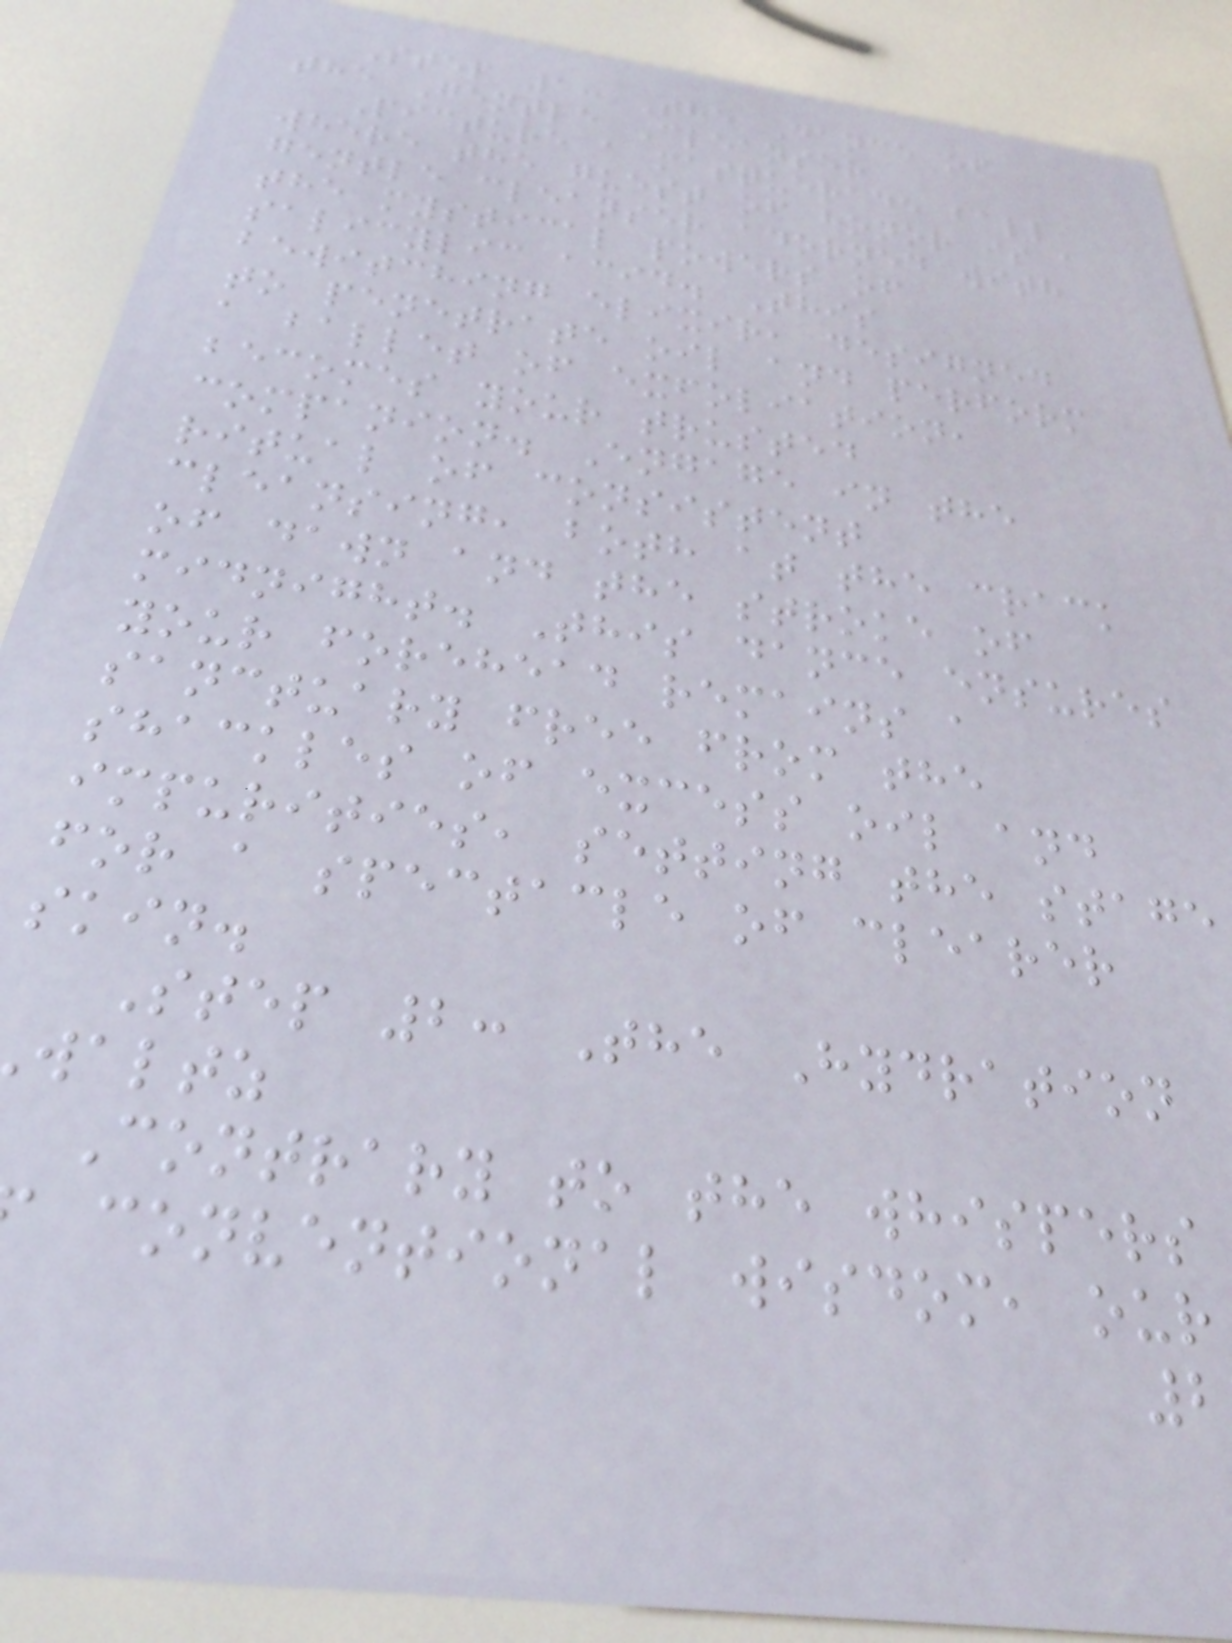Step 1: The Dance of
the Gentle Cleanser
Picture a masquerade ball
where the guest of honor is a
gentle cleanser adorned with
the mystical powers of
salicylic acid. This
bewitching elixir, designed
to penetrate oil and perform
a ballet of exfoliation,
becomes your trusted
companion. Engage in the
ritual of consistent
cleansing, both at the crack
of dawn and the stroke of
midnight. This dance ensures
your forehead remains a
sanctuary free from the
shackles of excess oil and
impurities, setting the stage
for a spectacle of clearer
skin.
Step 2: The Hydration
waltz
Contrary to the whispers
conventional wisdom, our
